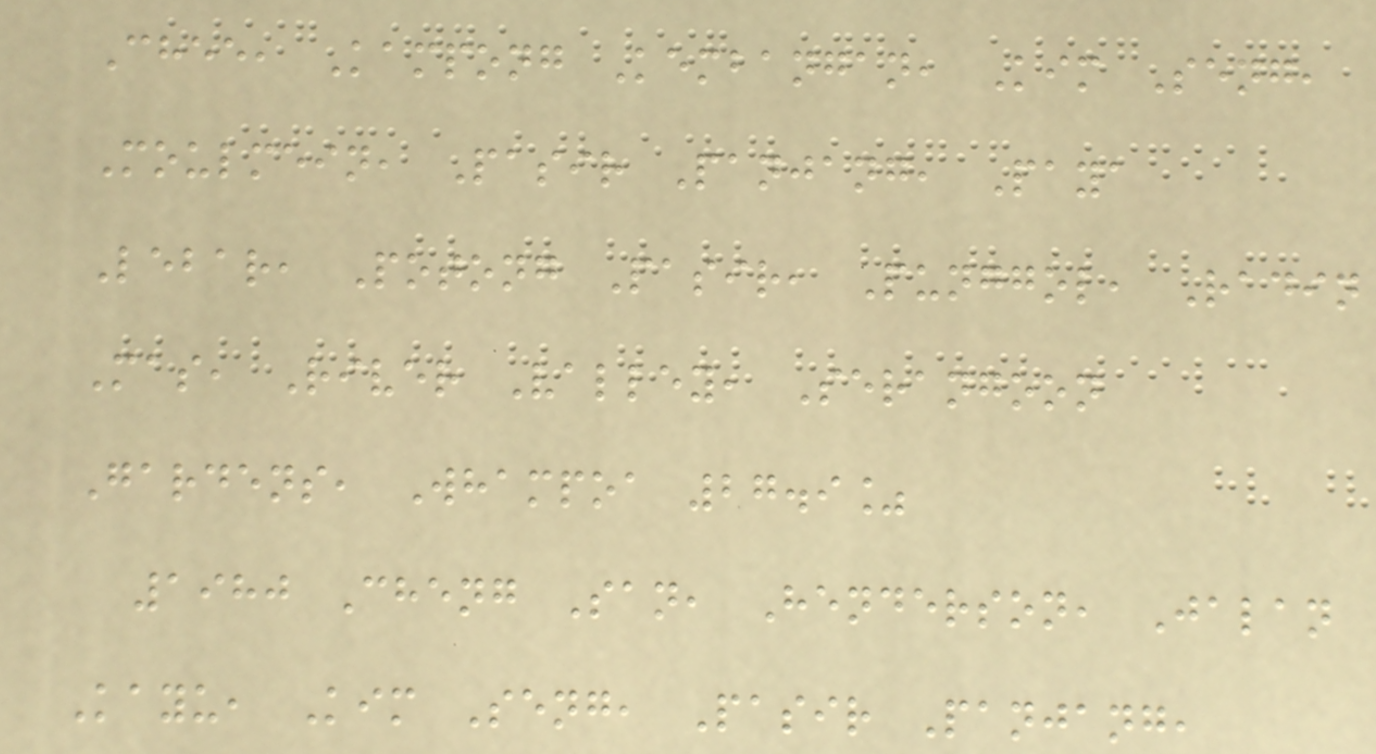Chee, Kampong Kembangan, Kim Seng,
Moulmein, Pasir Panjang, Paya
Lebar, Potong Pasir, Punggol, Radin
Mas, River Valley, Serangoon
Gardens, Whampoa 27.9%
1980 Cheng San, Henderson, Jalan
Kayu, Kim Seng, Pasir Panjang,
